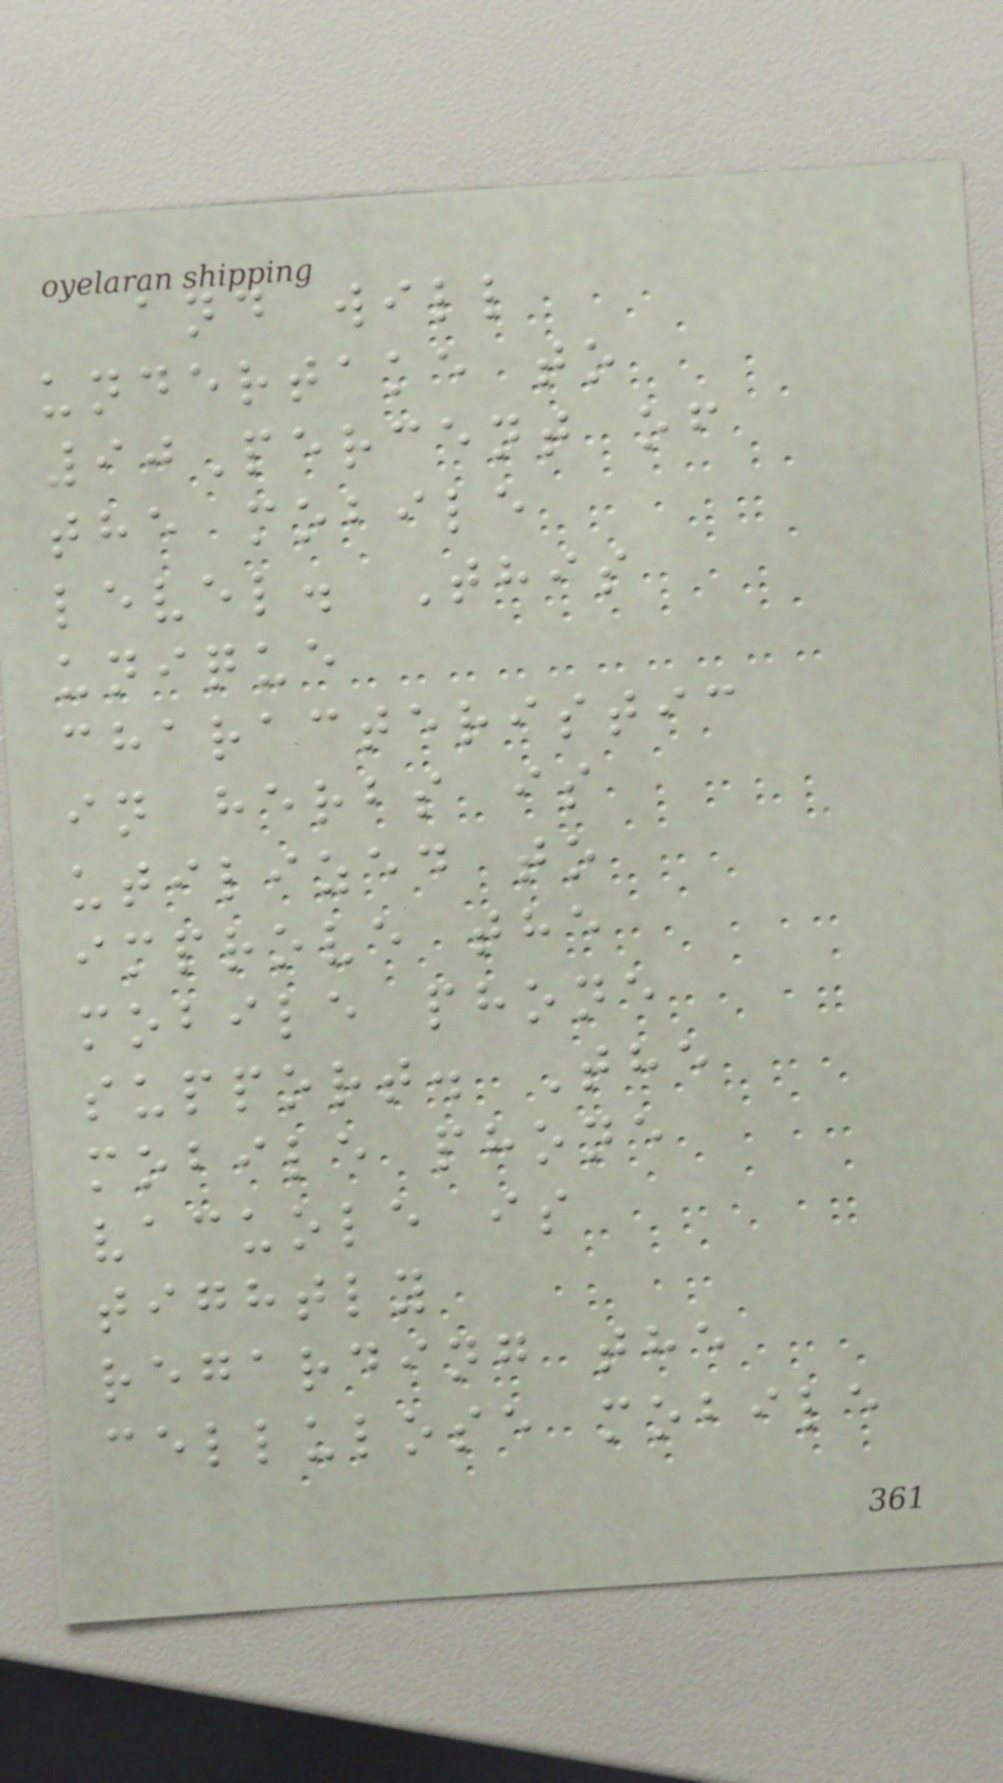and will
undertake to
90Percent of
the mobile
level. This
unique
characteristic
in herbs is
utilized to
improve the
mobile phone
support. The
mobile phone
vacuole is
tightly
regarding the
cellulose mobile
